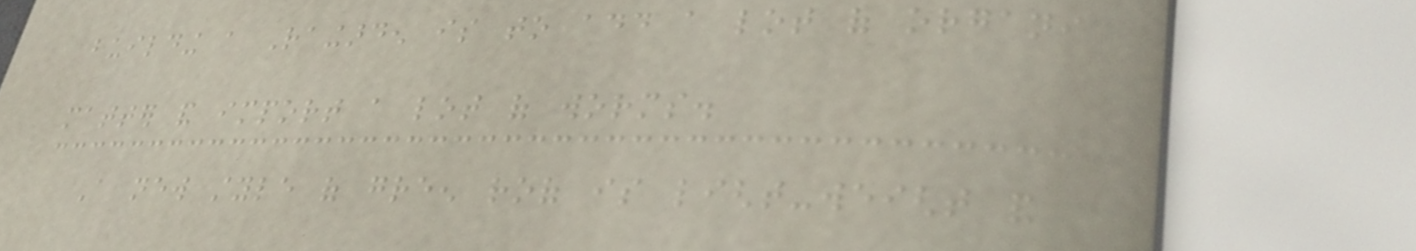building a Raingarden is to add a lot of organic
matter and import a lot of worms.
A new style of green roof is light-weight and can
